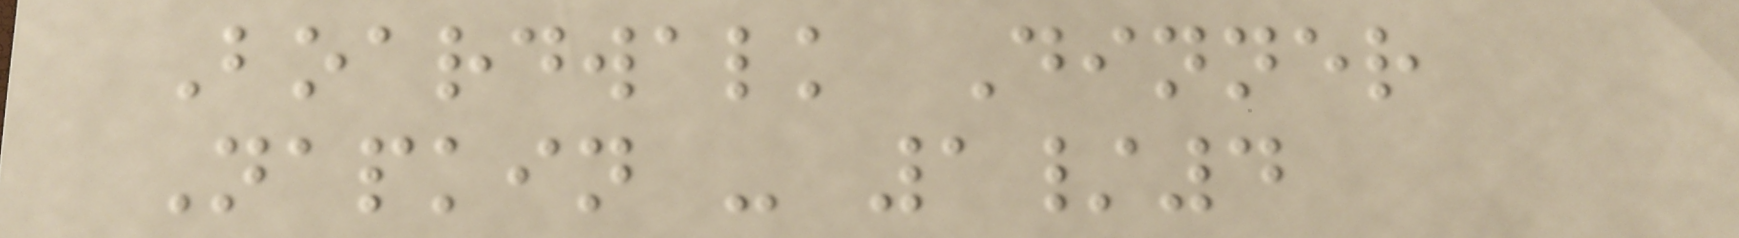Boardwalk Dinner
Napkin - 1/4
